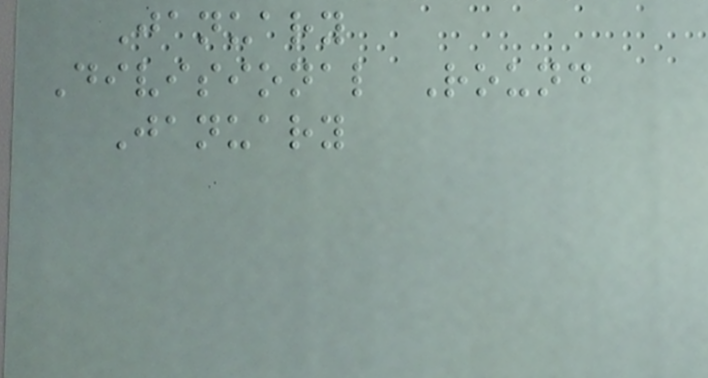January
Divisional Round
January
